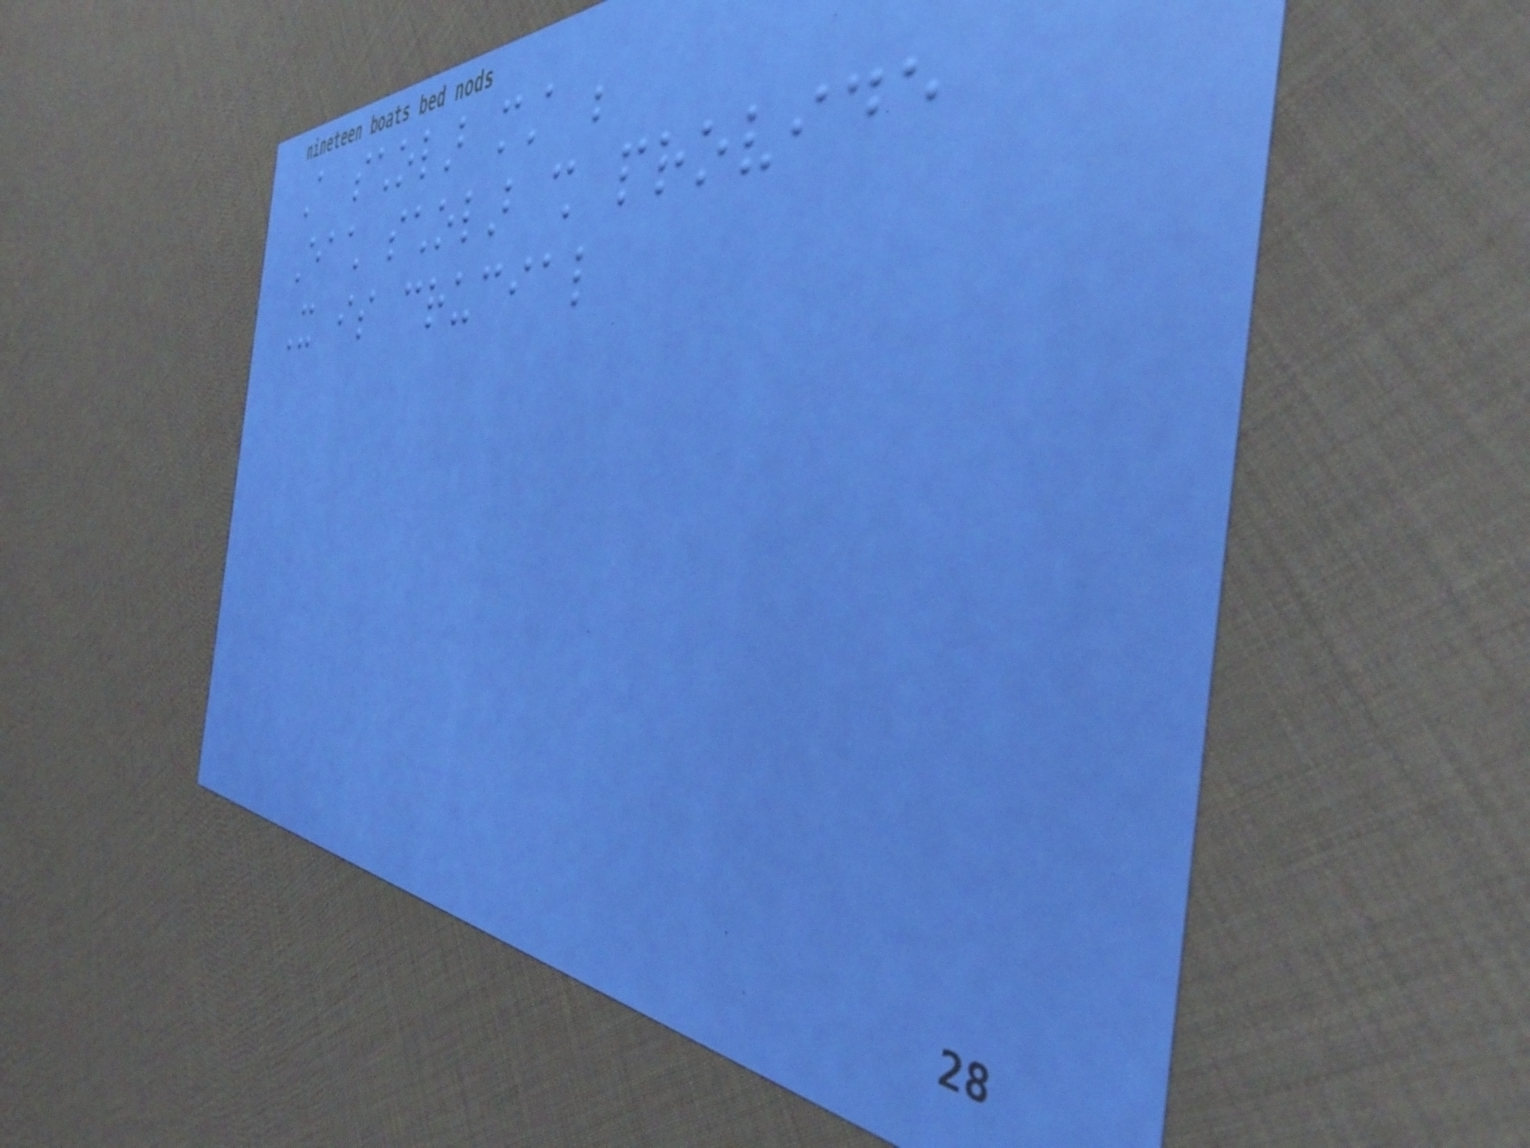A scholar must be
Each scholar shall provide
It is crucial
